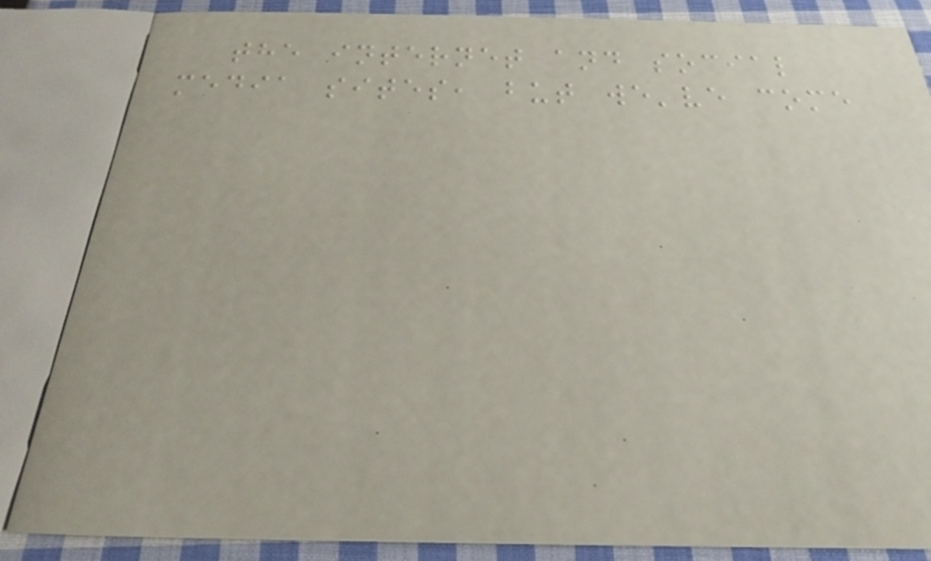the internet and social
media sites, but we've come
